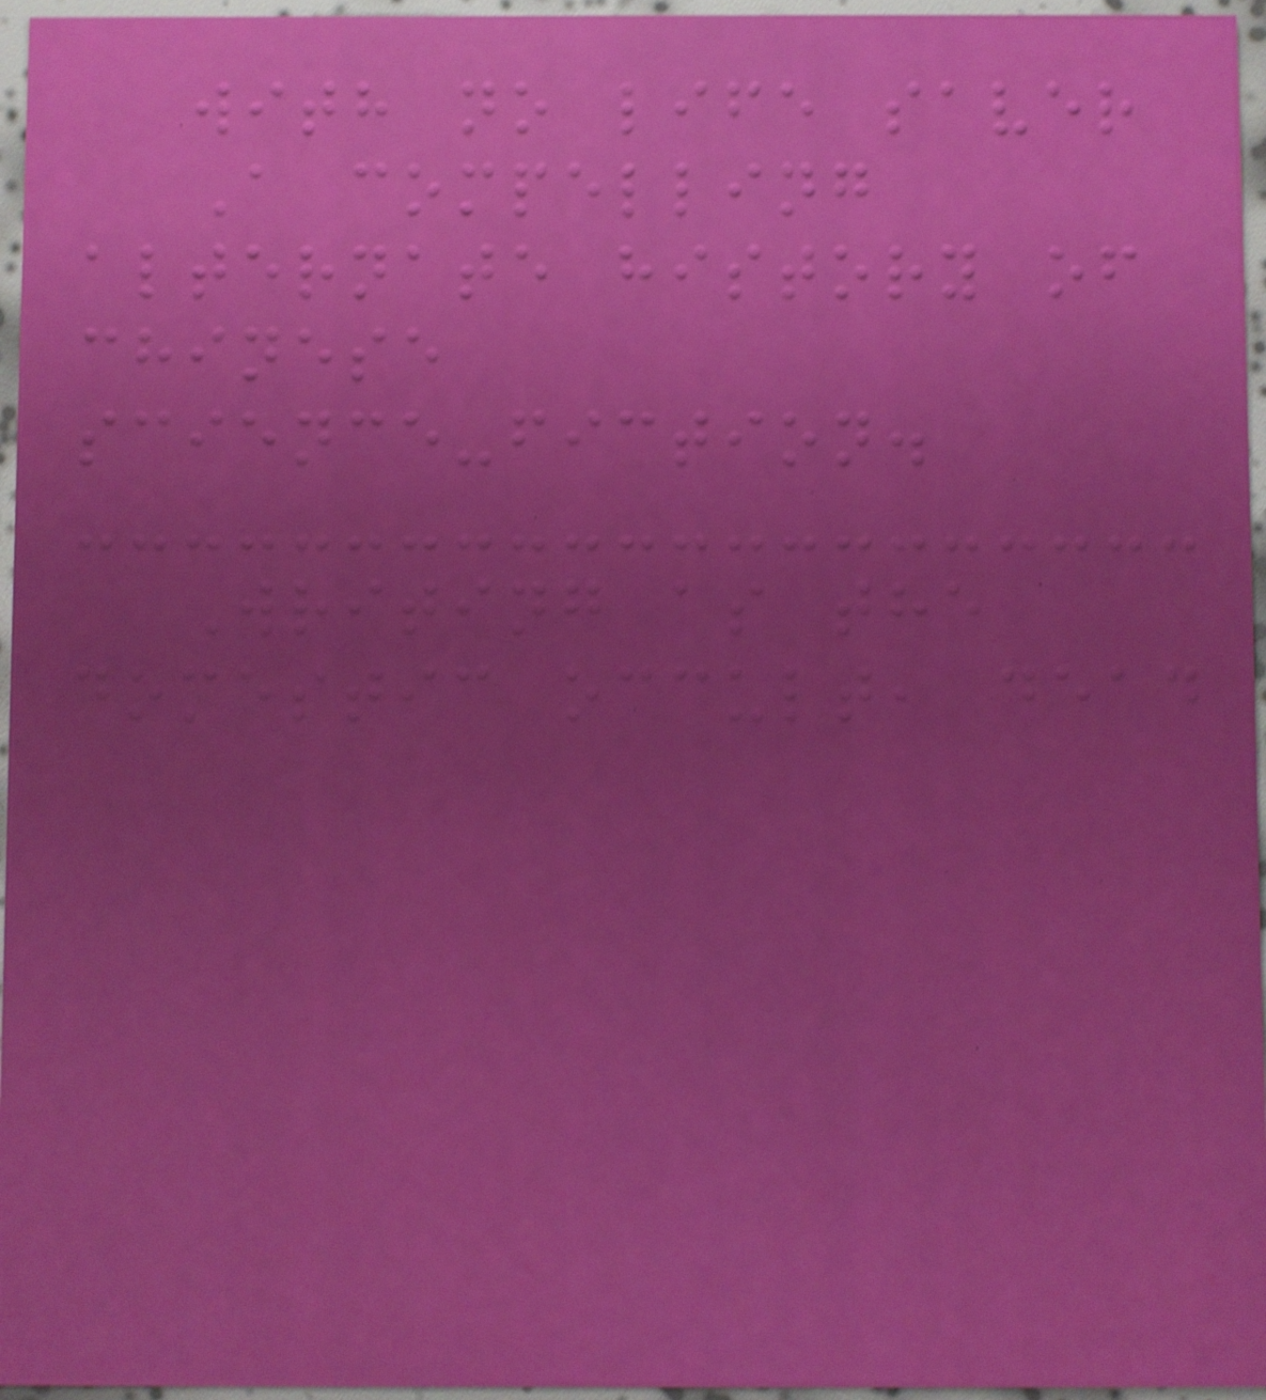with no life saver
A compelling
alternate history of
chinese
science-fiction.
Writing as the
domestic occult, dead
